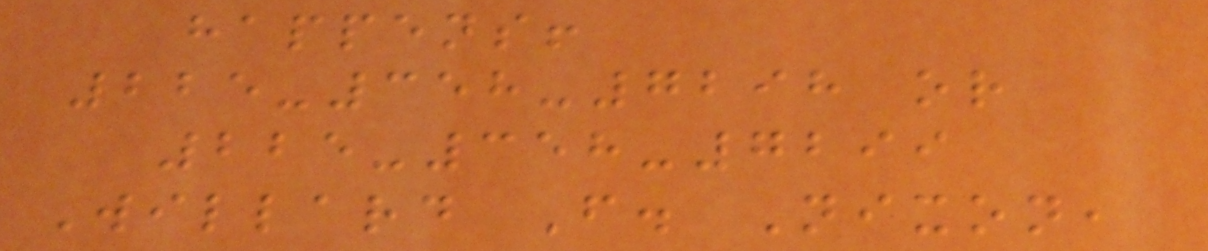happens!
225-358-7298 or
225-358-7299
Willard F. Nixon,
